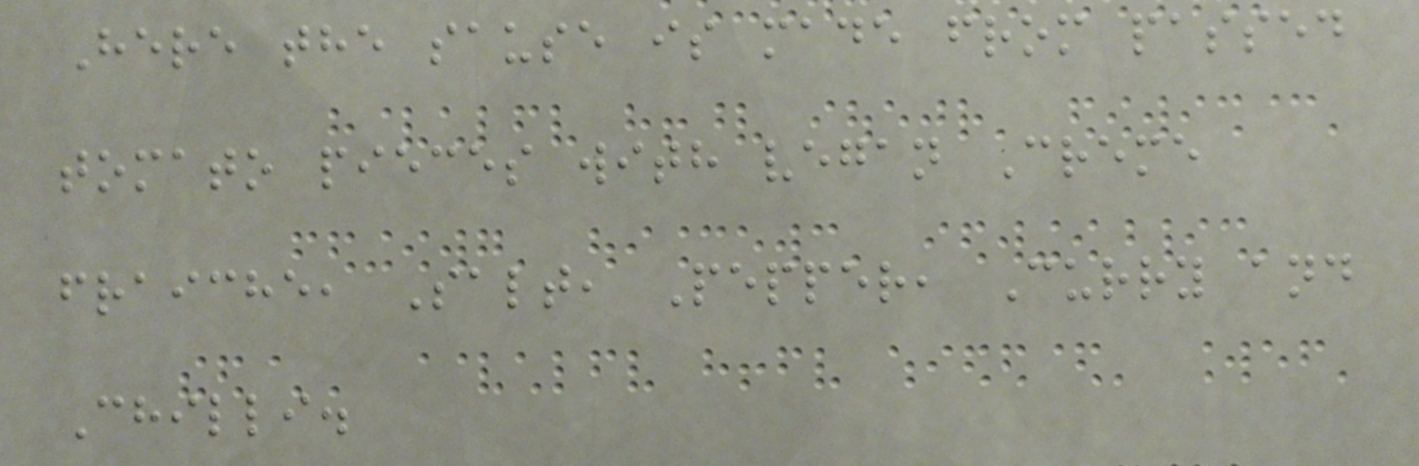Here the sause is made from passed
tomato pieces with vegan Creme
fraiche, Salt, Pepper, Curry and
Chilli.
